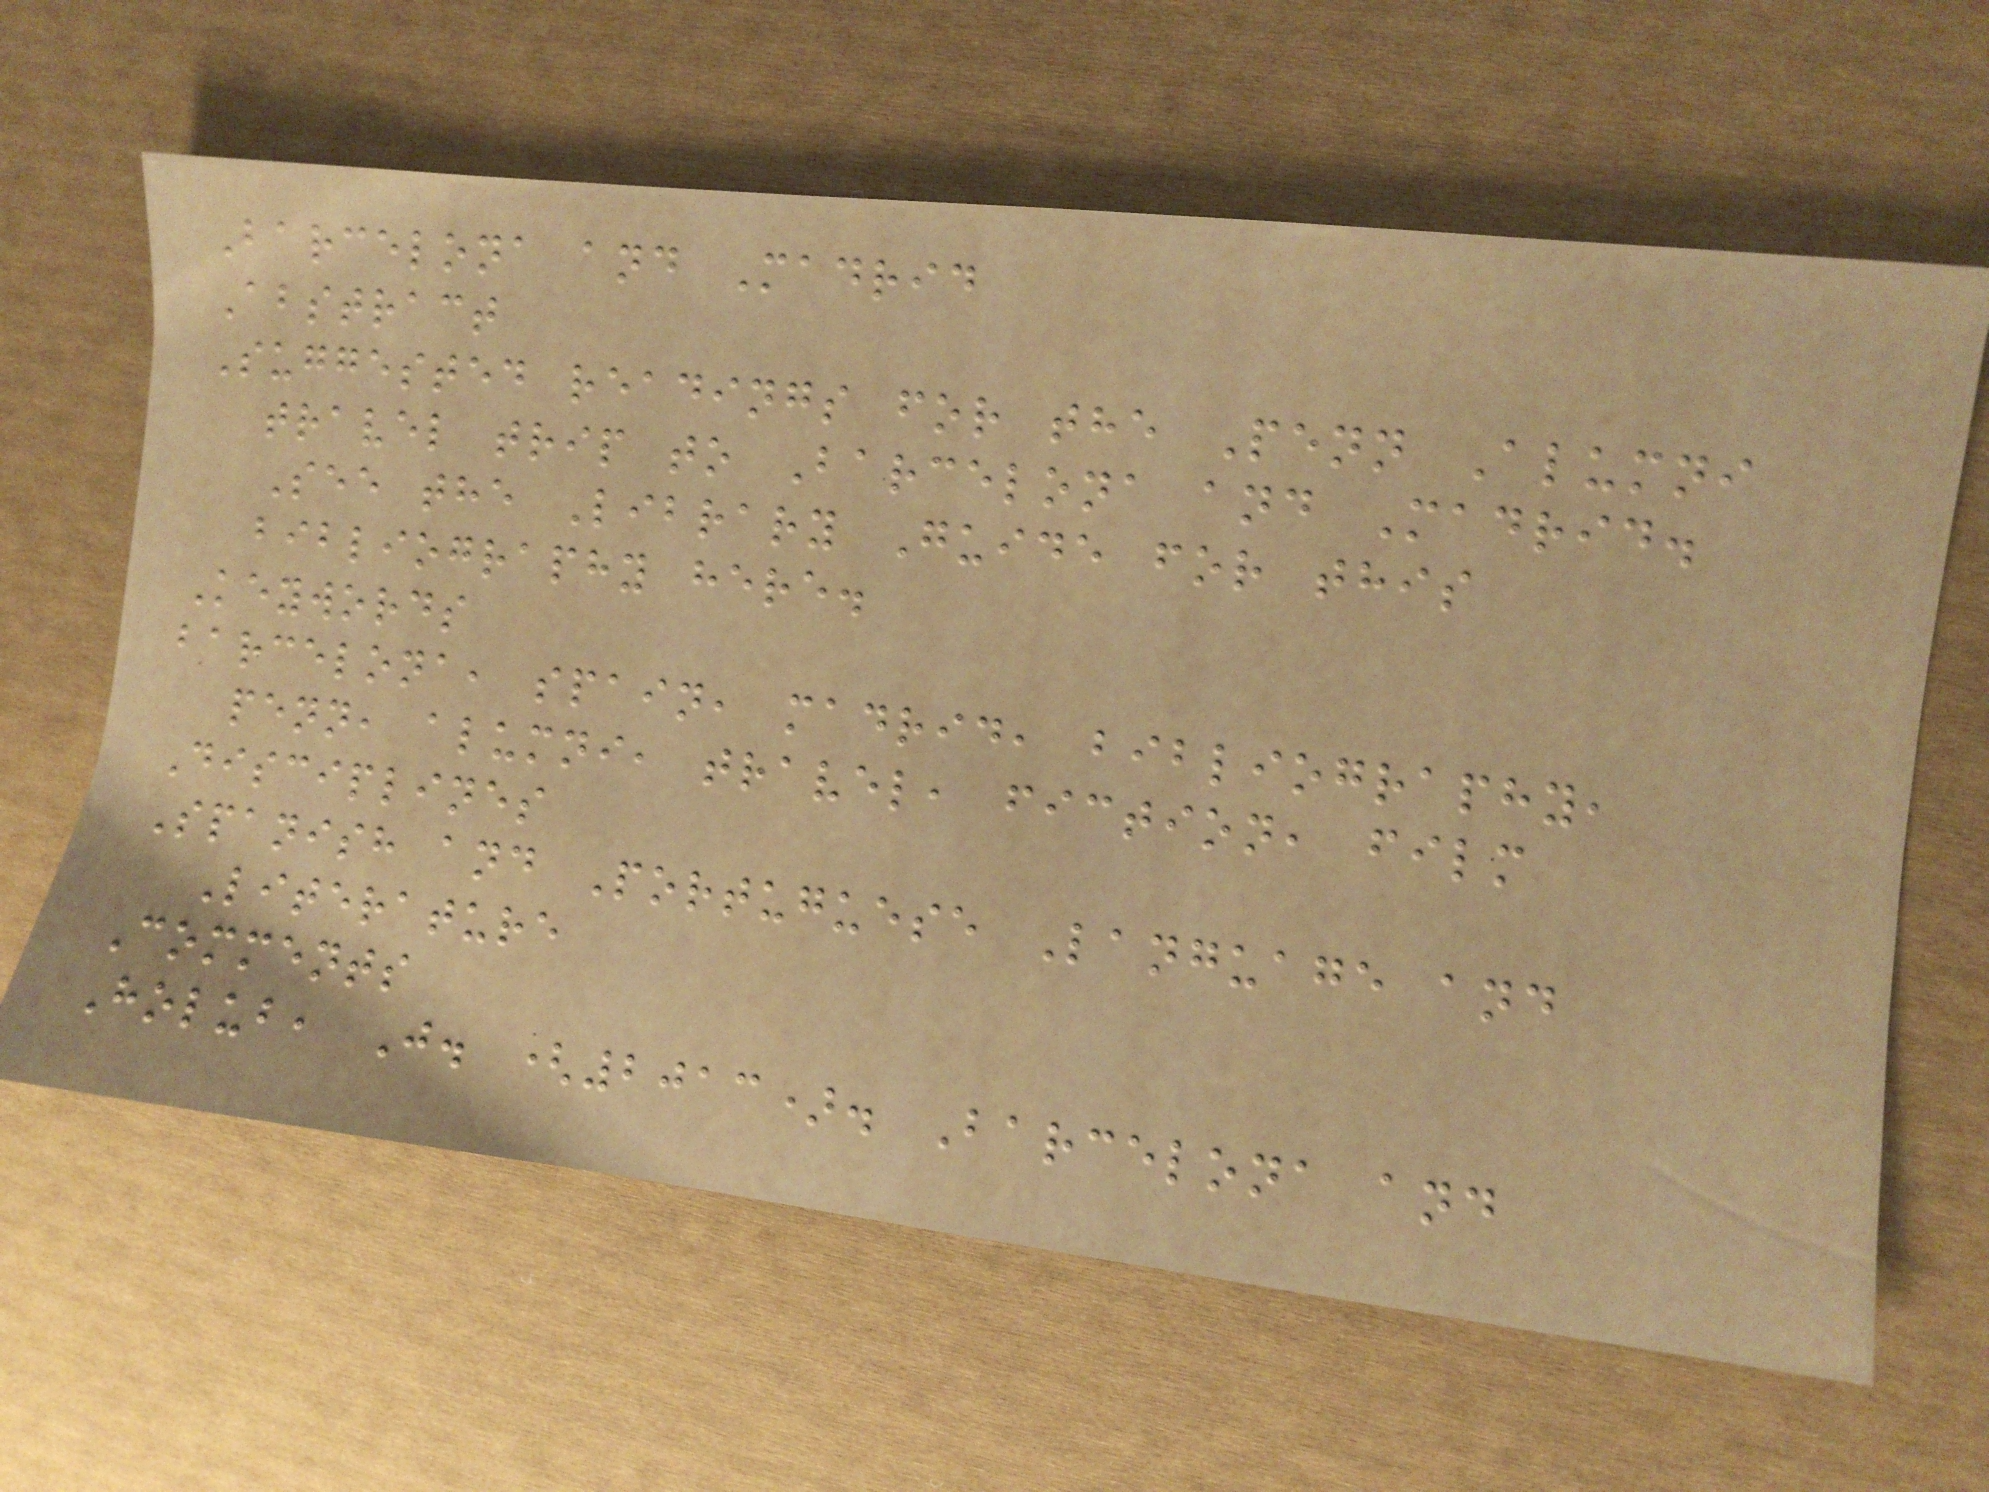Barcelona and Madrid
Abstract
Suggested readings for the Penn Alumni
travel trip to Barcelona and Madrid.
See the Library Guide for this
bibliography here.
Keywords
barcelona, spain, madrid, bibliography,
penn, alumni, travel, fiction, film
Disciplines
Spanish and Portuguese Language and
Literature
Comments
Holub, J. (2013). Barcelona and
